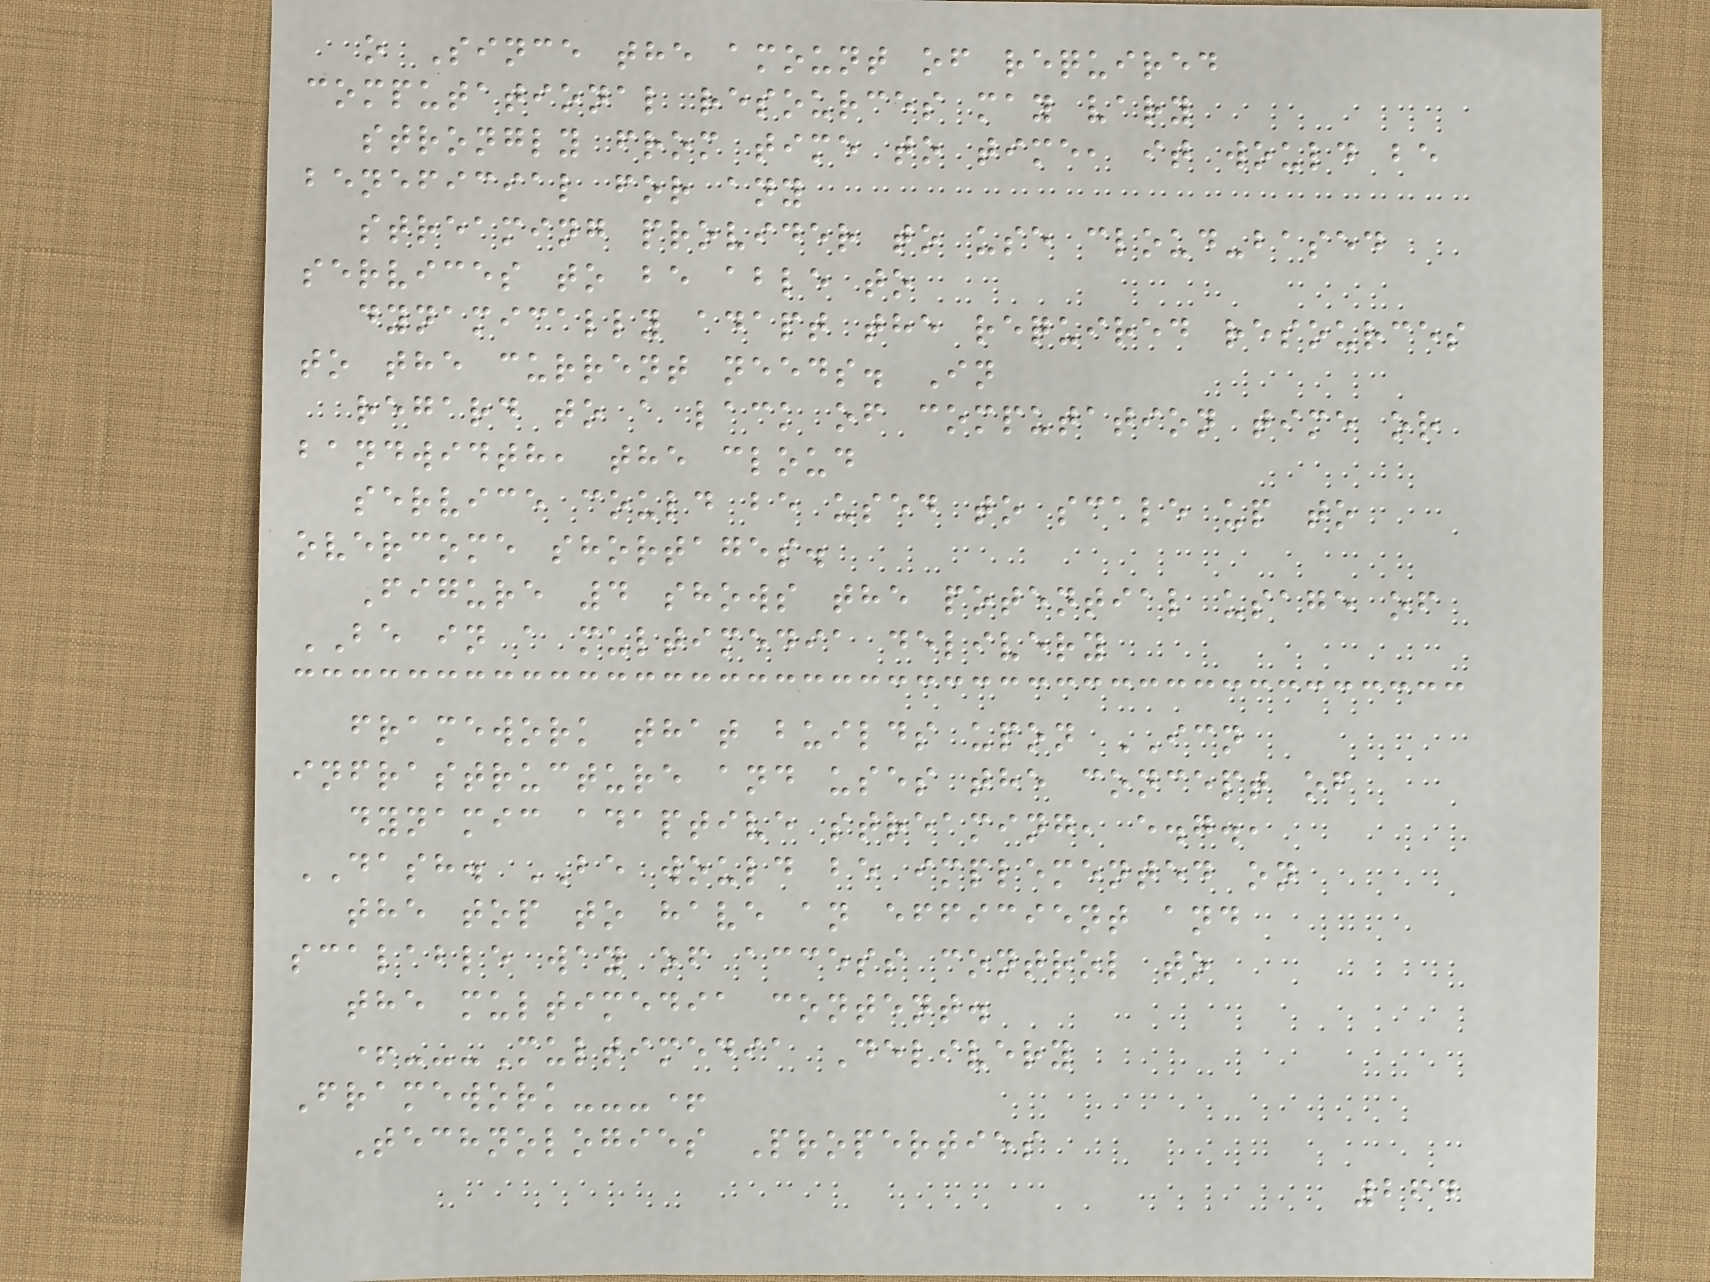o Since the amount of required
computational resources may vary
strongly from time to time, it would be
beneficial for any
streaming provider to use cloud-based
services to be able to
dynamically adapt the required resources
to the current needs. In
regard to a lack of computation time or
bandwidth, the cloud
service could be used to scale up to
overcome shortages.
Figure 4 shows the potential usage of
BE in a multimedia delivery
framework that builds upon ICN
infrastructure and uses the concept of
dynamic adaptive streaming, e.g.,
DASH. BE would be implemented on
the top to have an efficient and
scalable way of access control to
the multimedia content.
+---Multimedia Delivery
Framework---+
Technologies Properties
264
